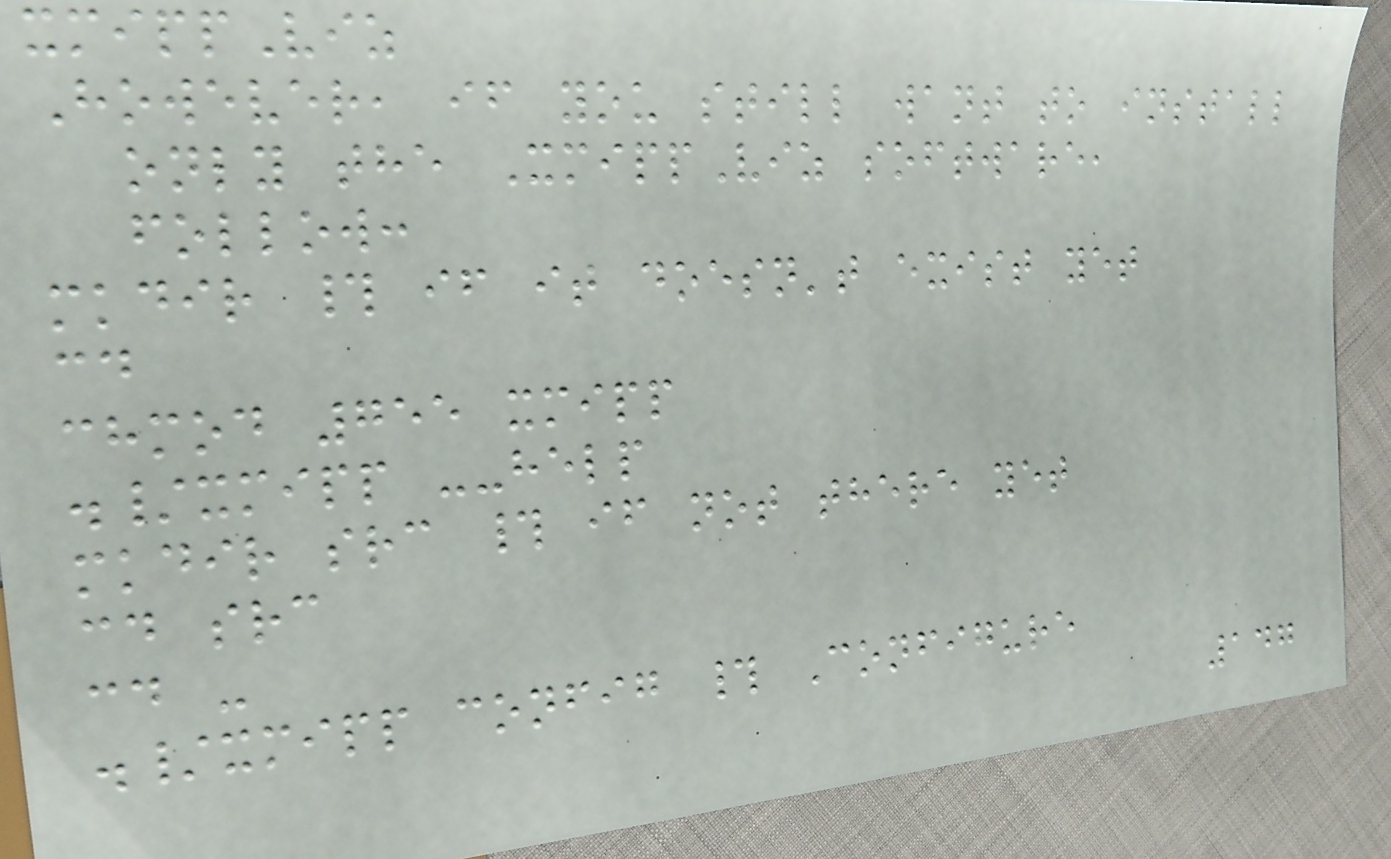xmippViz
However, if you still want to install
only the XmippViz software,
follow:
mkdir # if it doesn't exist yet
cd
chmod 755 xmipp
./xmipp --help
mkdir src # if not there yet
cd src
cd -
./xmipp config # Configure
147
